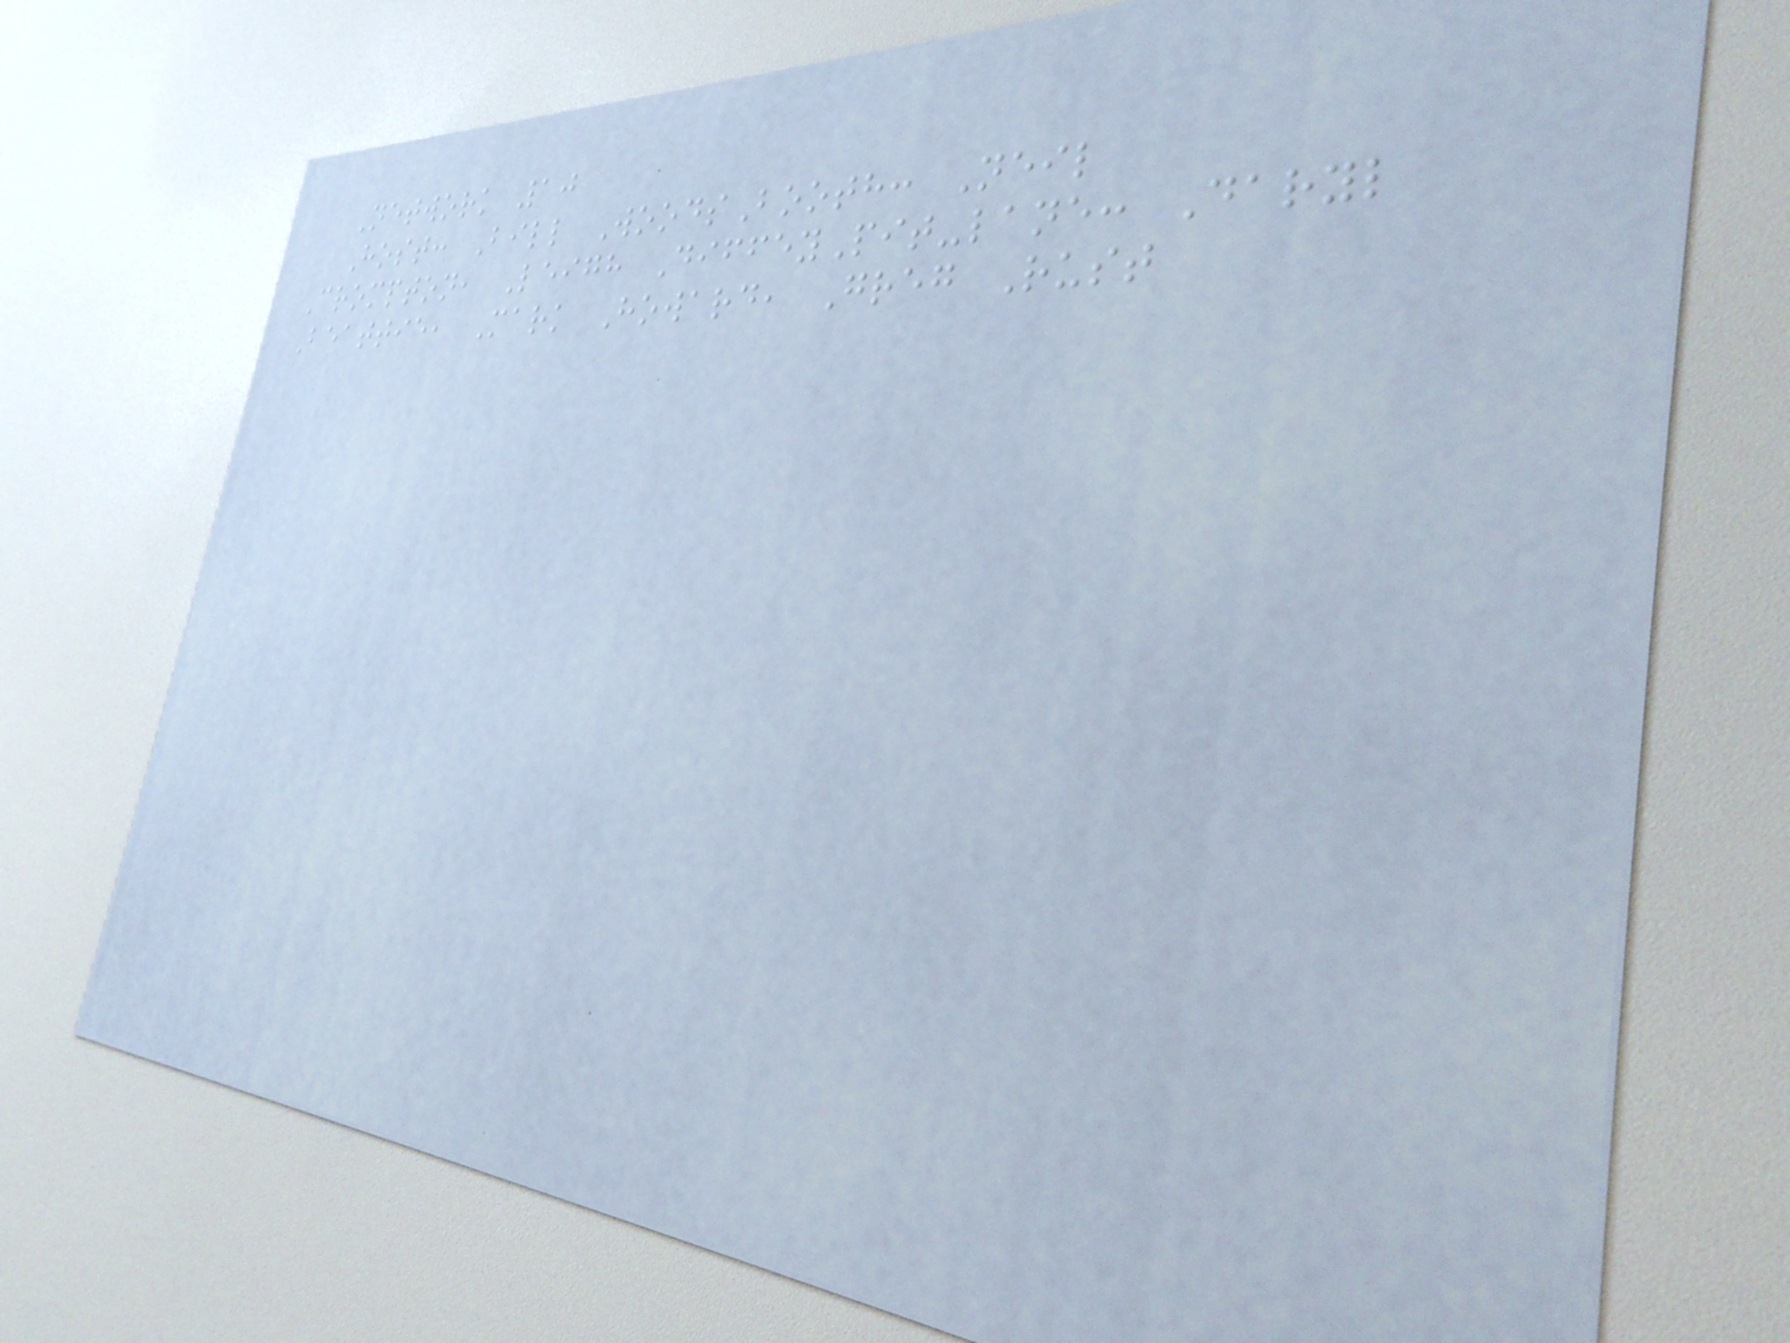Network 10
Host: Bill WoodsBooth: Neil
Crompton, Leigh DiffeyPit-lane: Daryl
Beattie, Mark Howard, Greg Rust
